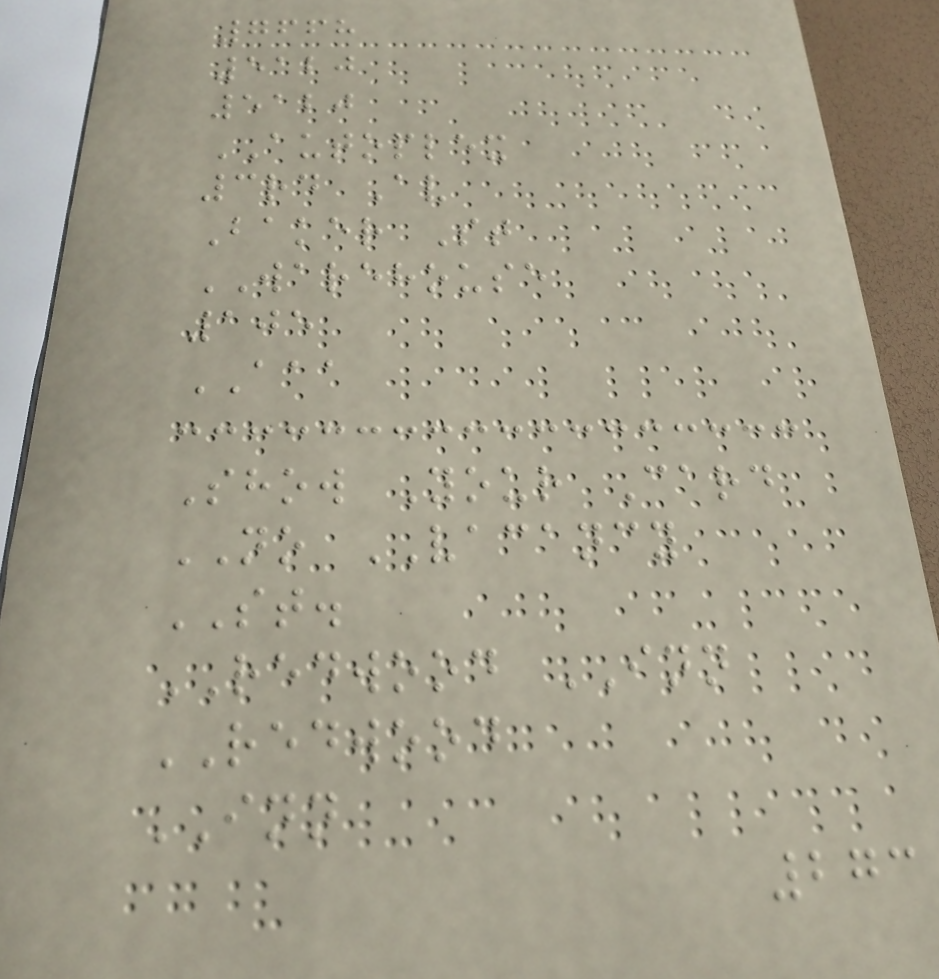7668
5120
5120
AUTOPLEX
3rd Av
Baker St
WAREHOUSE
105
AAA
Show Your Card
NO VACANCY
ST.
REDWOOD INN
REDWOOD
INN
273
